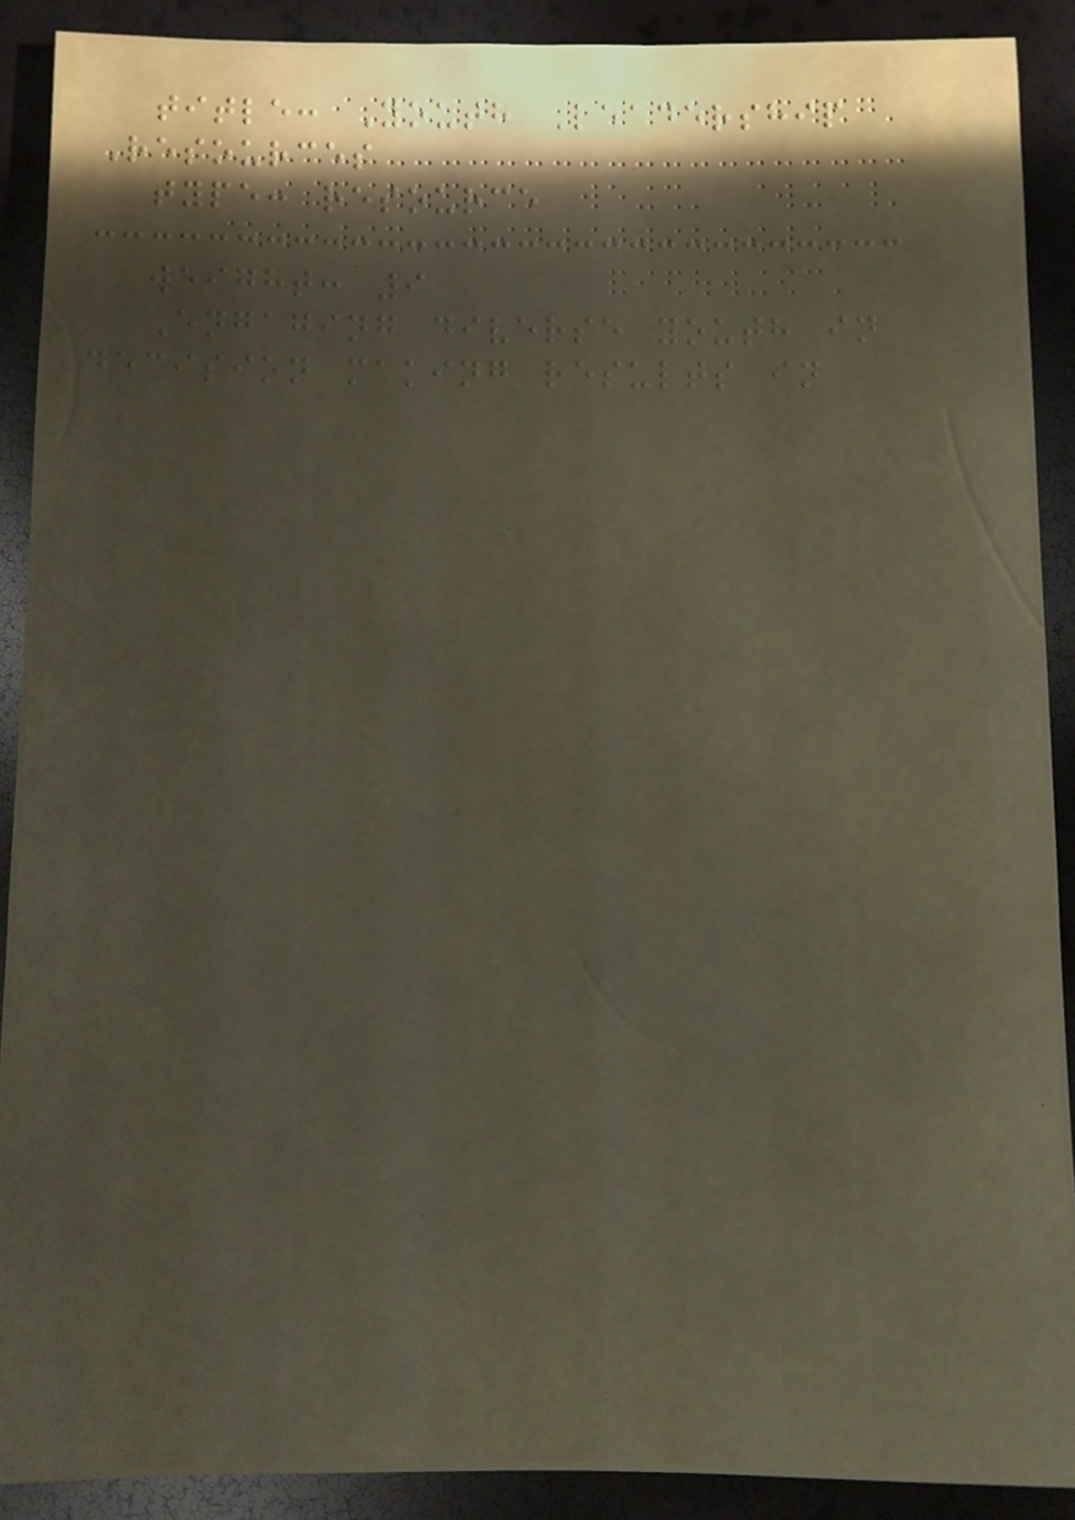title: Youth Leadership
Resources
type: resource
weight: 9
Engaging diverse youth in
decision making results in
